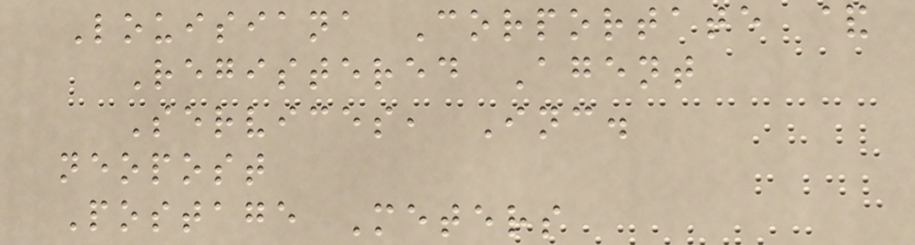Louisiana Corportate &
Registered Agent
Services, Inc.
neopost
Postage Meters
